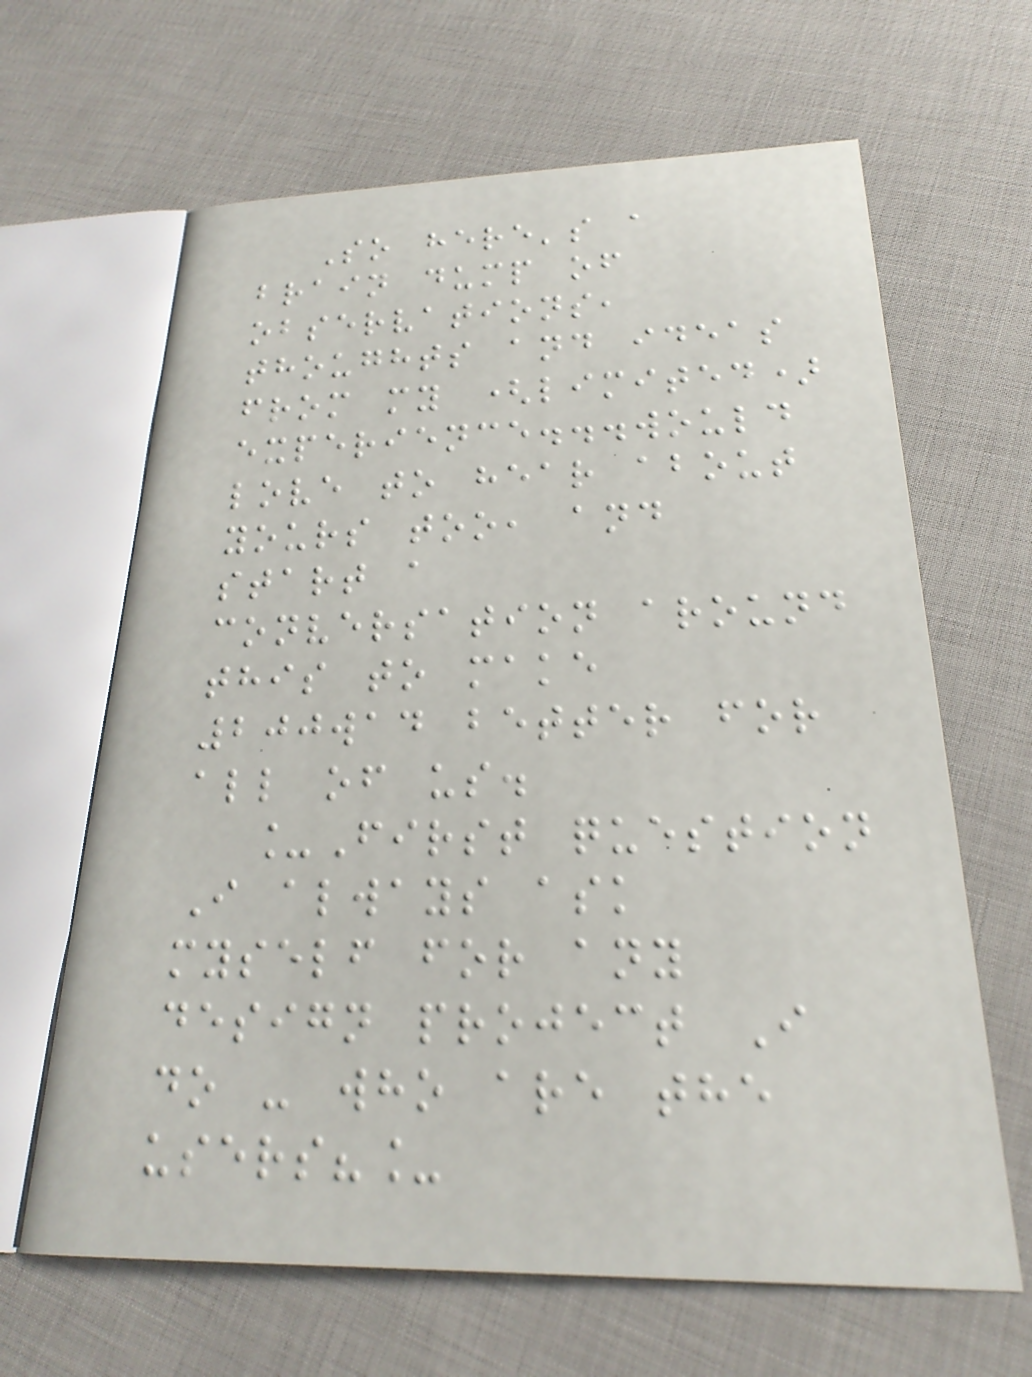So here's a
brain dump of
observations,
thoughts and ideas
from my (limited)
experience...would
love to hear about
yours too, and
start a
conversation around
this to make
200wad better for
all of us.
_First question
I always ask
myself for any
design project I
do - who are the
users?_
